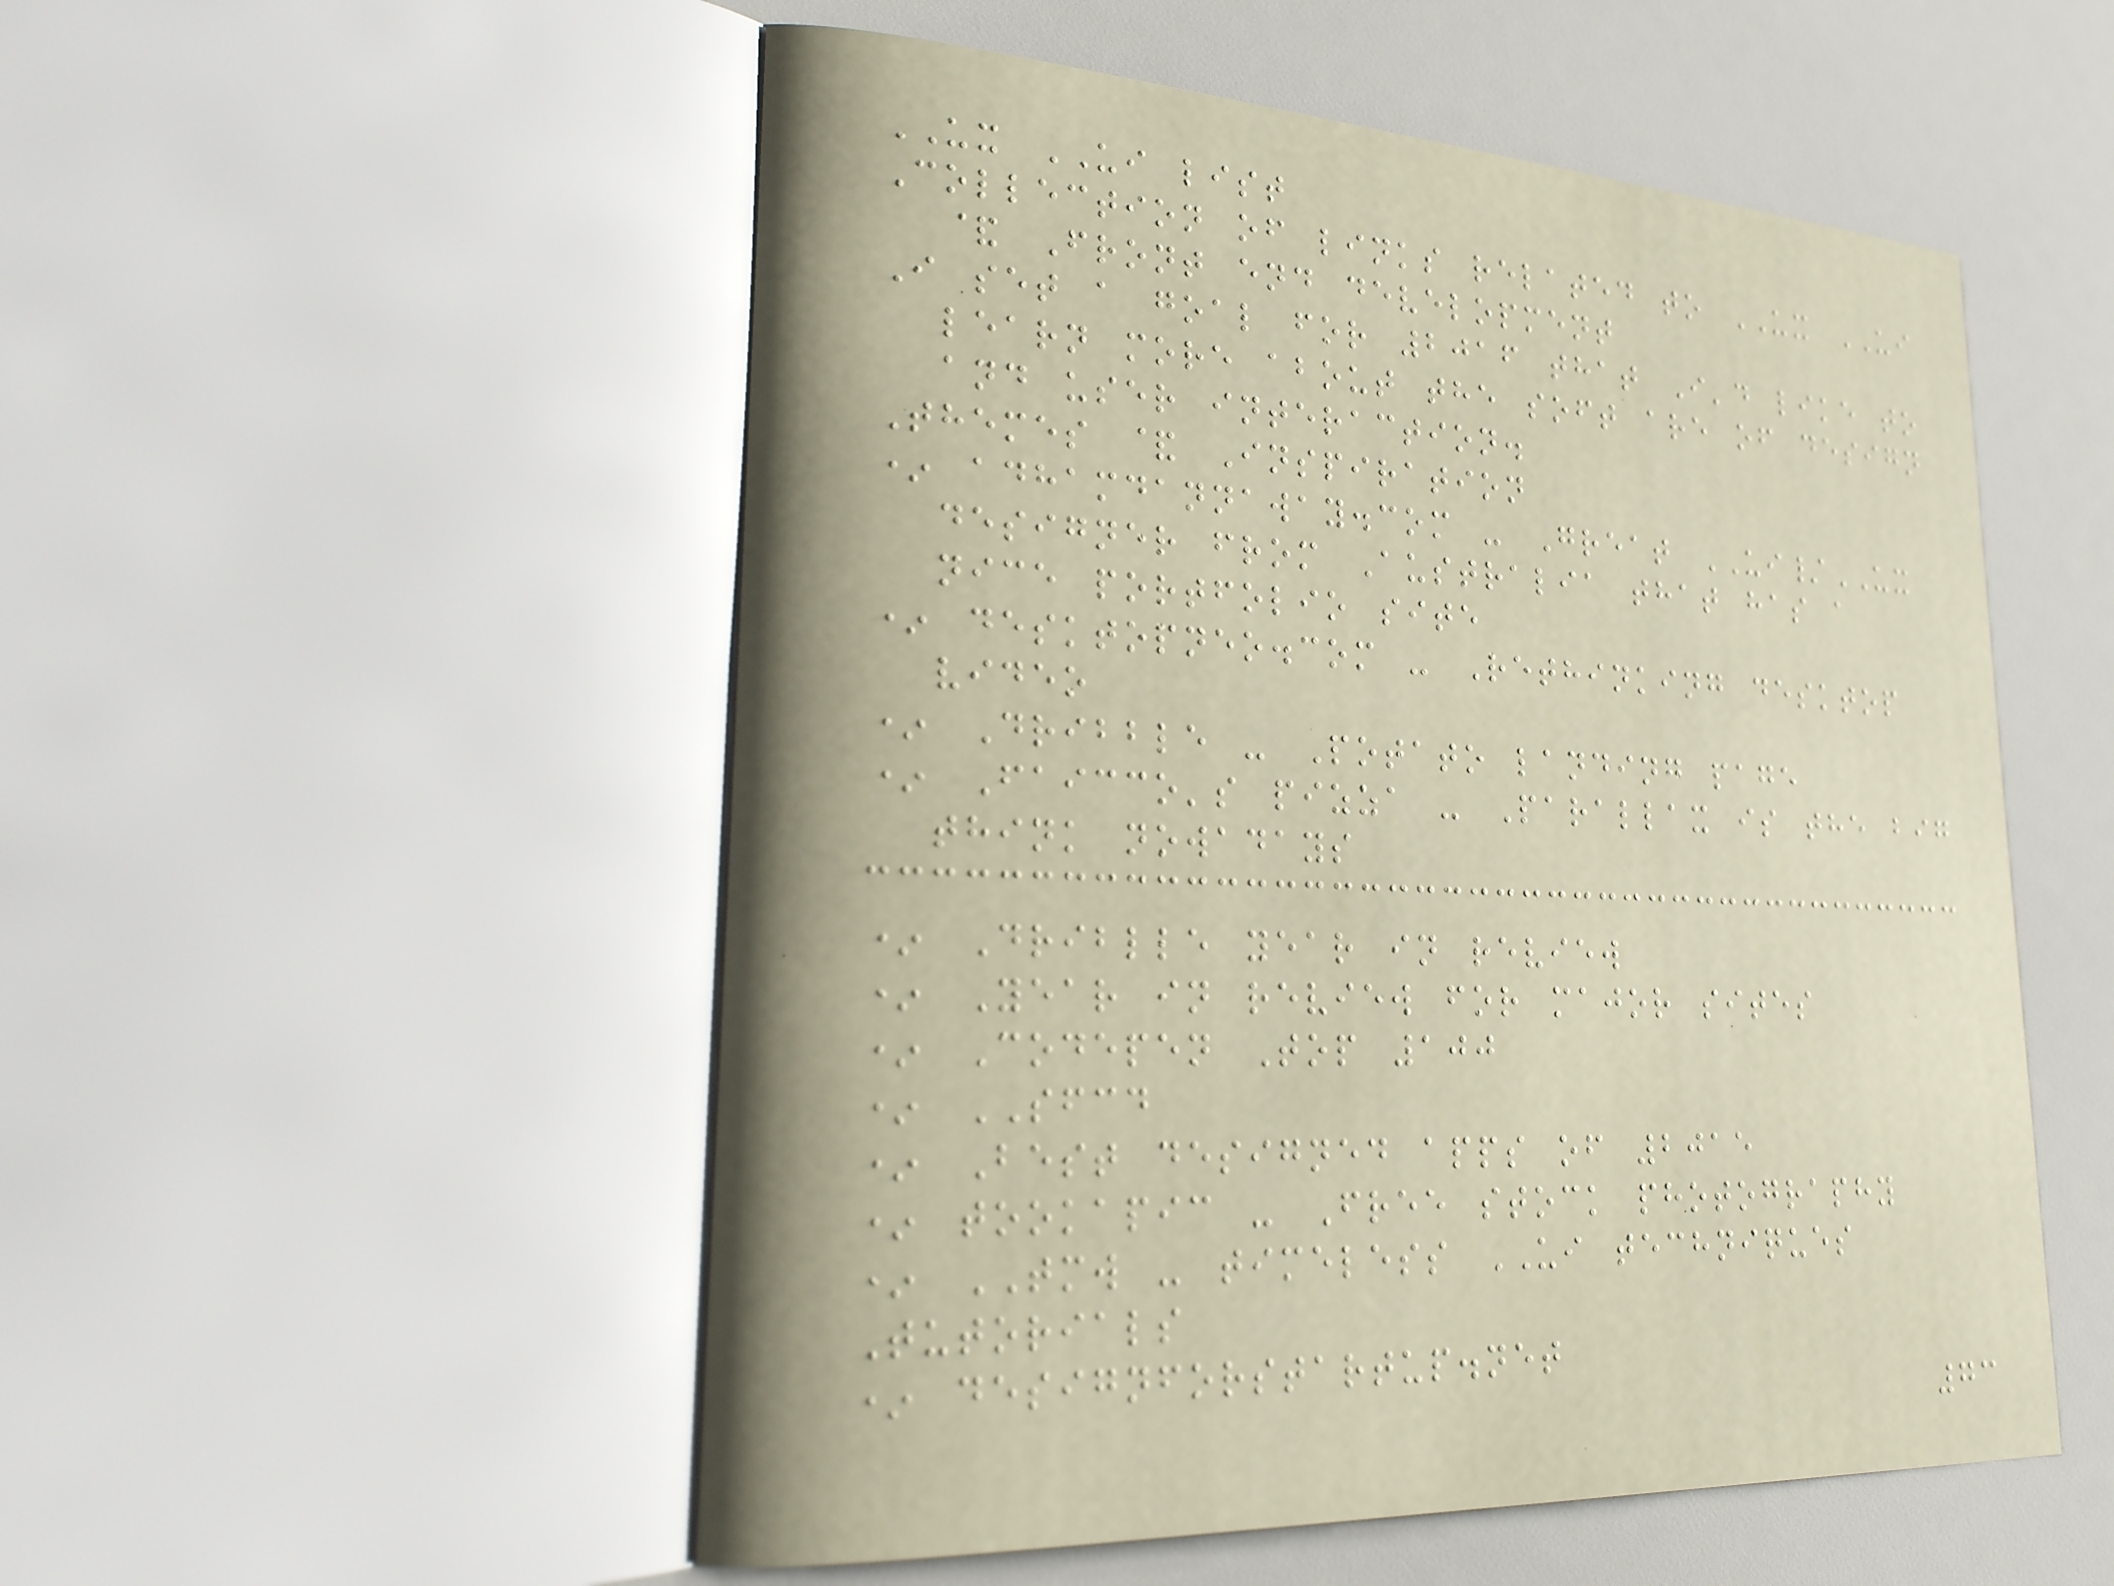UX UI list
Collection of links related to UX UI
& Front end development
I set a goal for 2016 that I'd like to
learn more about the soft are of design
and user interaction.
Themes & Inspiration
* adhamdannaway.com - Great UI/UX
designer from Australia that has a
nice portfolio site
* desktopneo.com - Rethinking desktop
video
* Dribble - Potato landing page
* Faicco's pizza - Parallax is the big
think nowadays
* Driblle year in review
* Year in review for major sites
* Codepen Top 100
* SFCD
* Best designed apps of 2015
* tookapic - Free stock photography
* TMW - timeless UI techniques
Tutorials
* designforstartup.net
73
